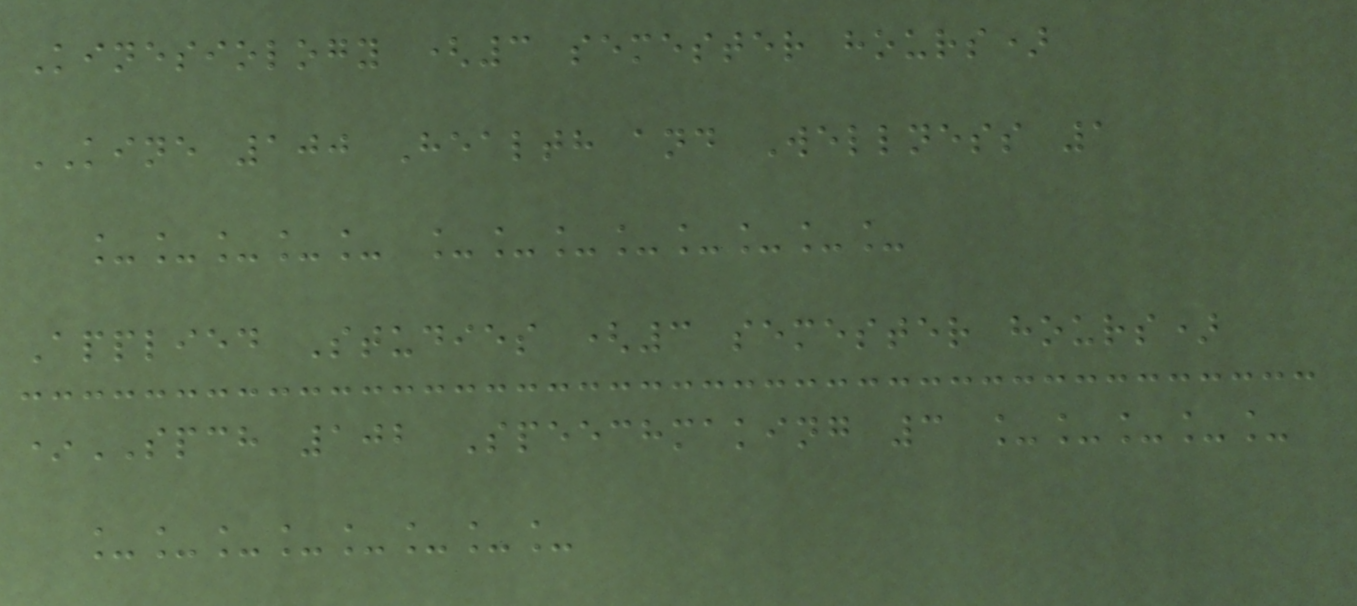Kinesiology (3 semester hours)
KINE 100 Health and Wellness 1
_____ ________
Applied Studies (3 semester hours)
*SPCH 102 Speechmaking 3 _____
________
